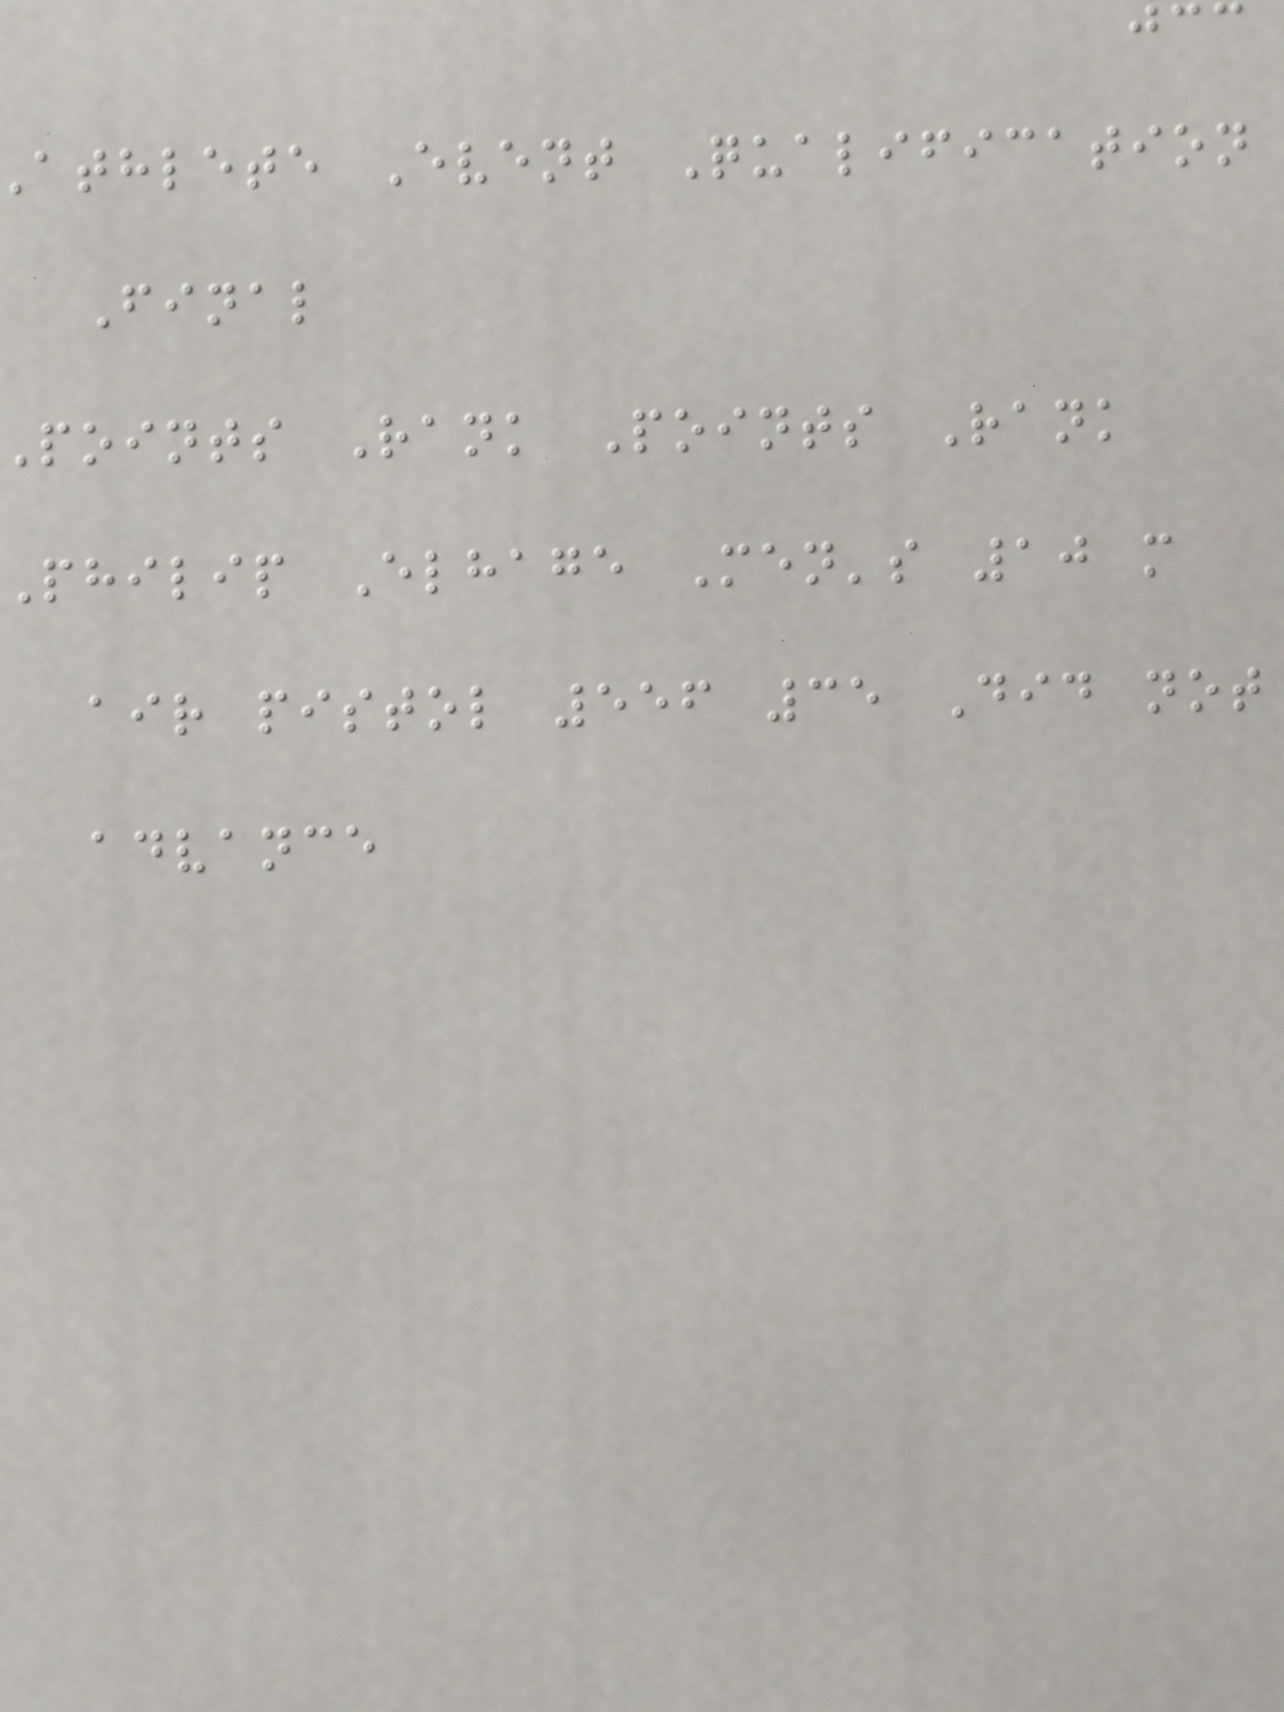athlete Event Qualification
Final
points Rank Points Rank
Philip Elhage Men's 10 m
air pistol 556 35 Did not
advance
